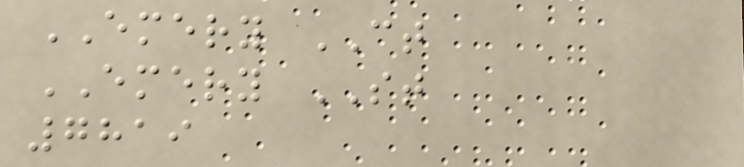EMERY CT
EMERY ST
7819
